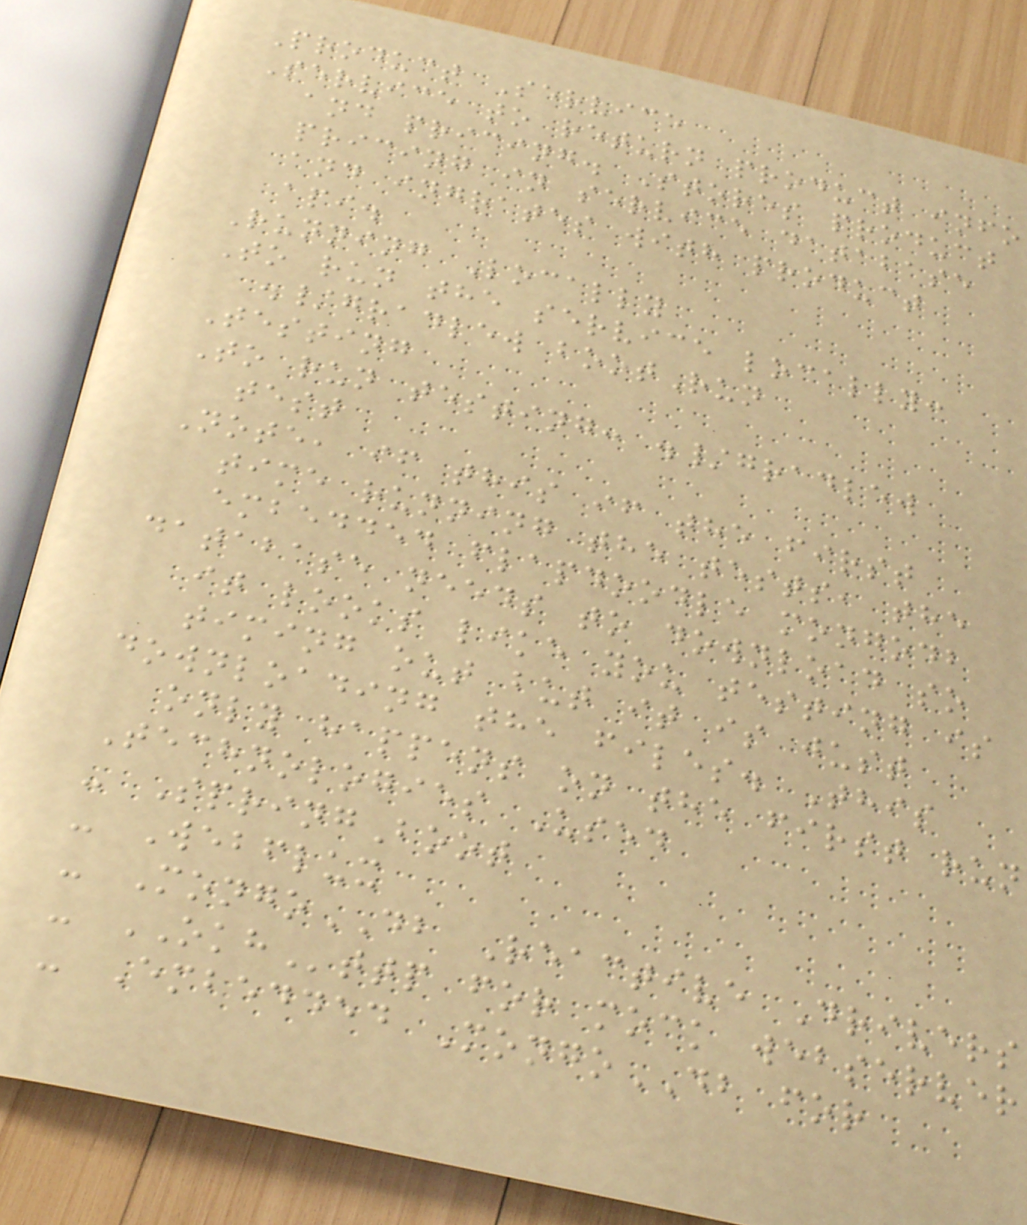Product Service
Service to return product info
and pricing. Stores product
pricing in service database
and ingrates with product
api.
Running Locally
To run the service locally:
./gradlew bootRun
Testing
To run testing: ./gradlew
test
Note, if this if the first
time running the tests, the
embedded flapdoodle mongodb
database needs to download so
it looks like you testing is
timing out but it is just
downloading the files. This
only happens on the first run
Technologies Used
- SpringBoot
- Webflux
- MongoDB Reactive Drivers
- OKHttp for mock webserver
- Embedded MongoDB for
